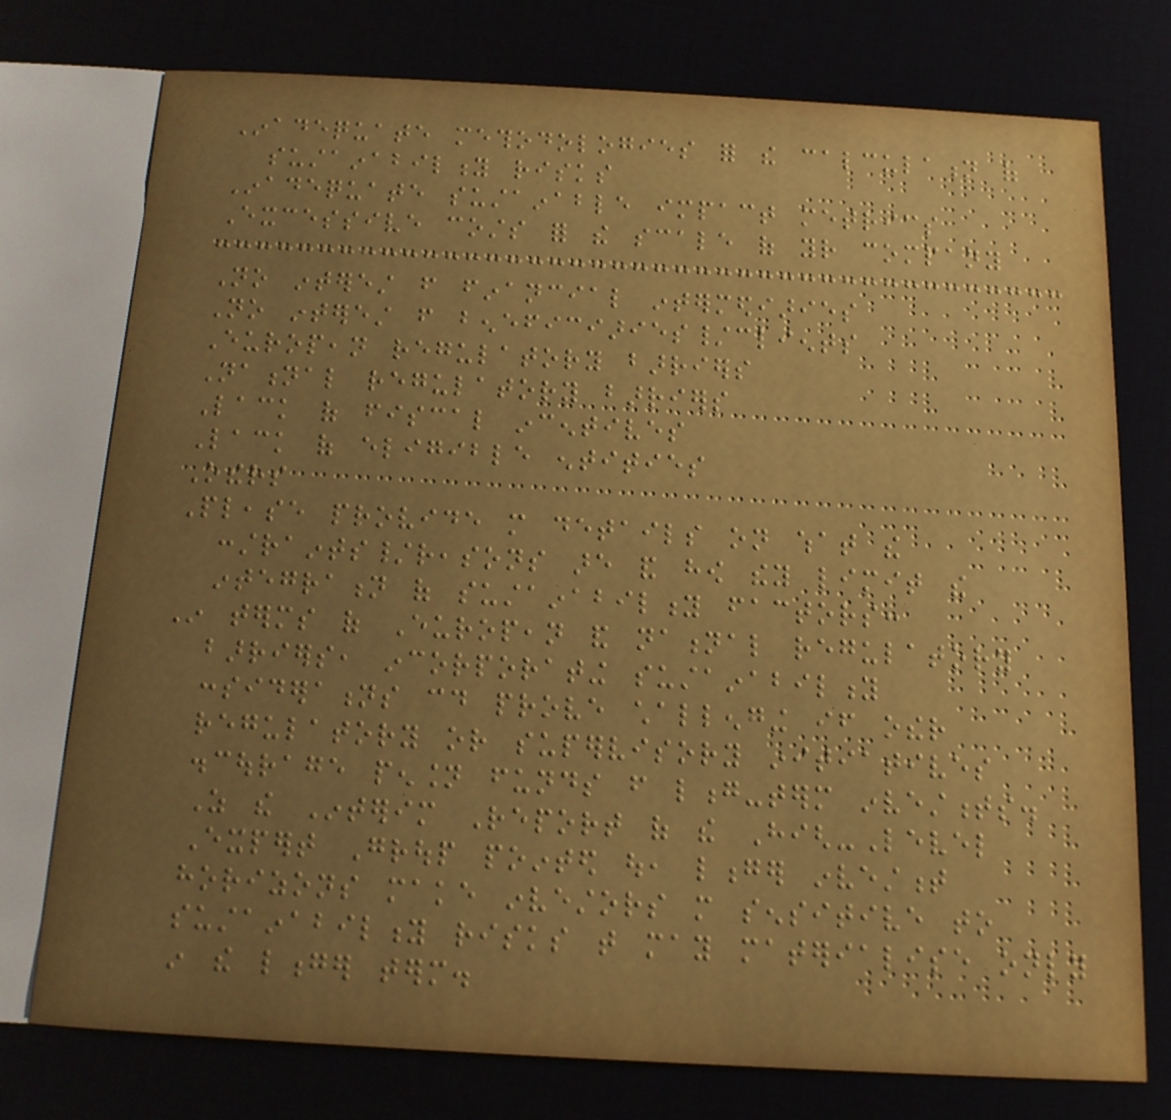Inadequate methodologies for the calculation of
sustainability risks
Inadequate sustainable impact metrics
Excessive costs for the scale of your company
No interest from financial intermediaries
No interest from beneficiaries/clients
European regulatory barriers
National regulatory barriers
Lack of fiscal incentives
Lack of eligible entities
Others
Please provide more details on what the
constraints/reasons are and how they limit the
integration of sustainability factors:
In terms of European and national regulatory
barriers, incorporating sustainability
considerations could prove challenging if other
regulatory or supervisory initiatives
discourage pension funds from long-term investments.
As the Interim Report of the High-Level
Expert Group pointed out, longer investment
horizons make investors more sensitive to
sustainability risks that may materialise only
in the longer term.
